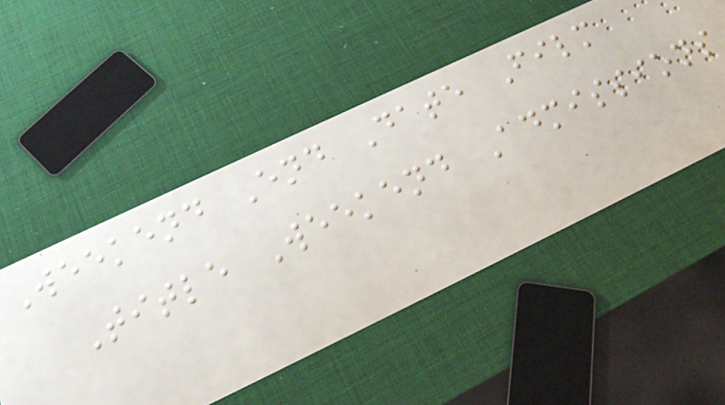Weekend End Date Film
Title Weekend Admissions
